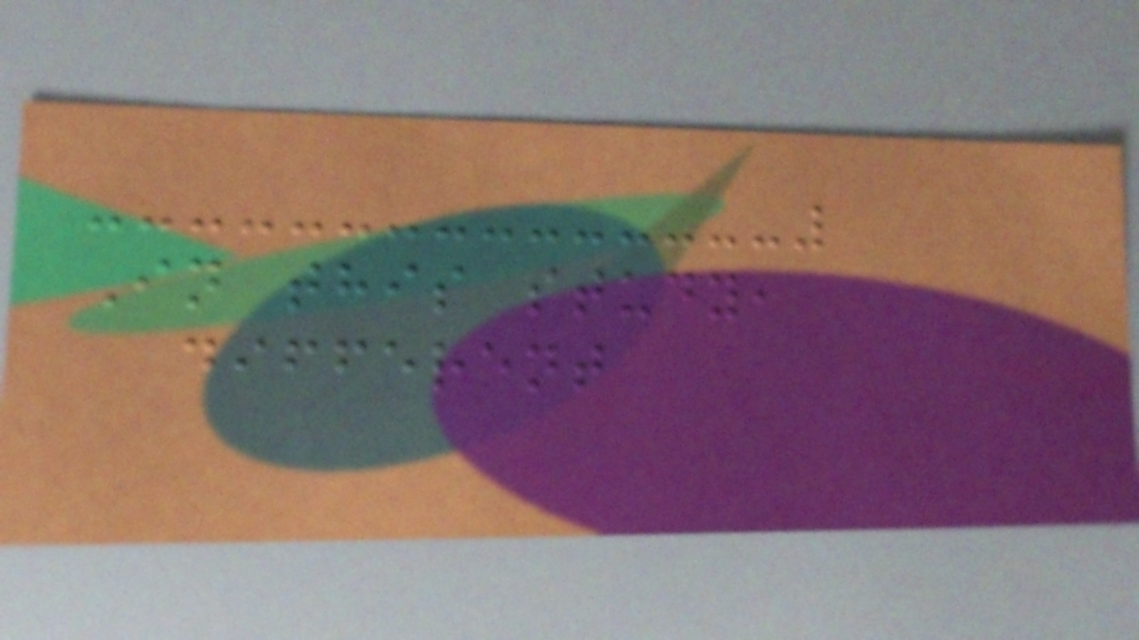In this study,
different
